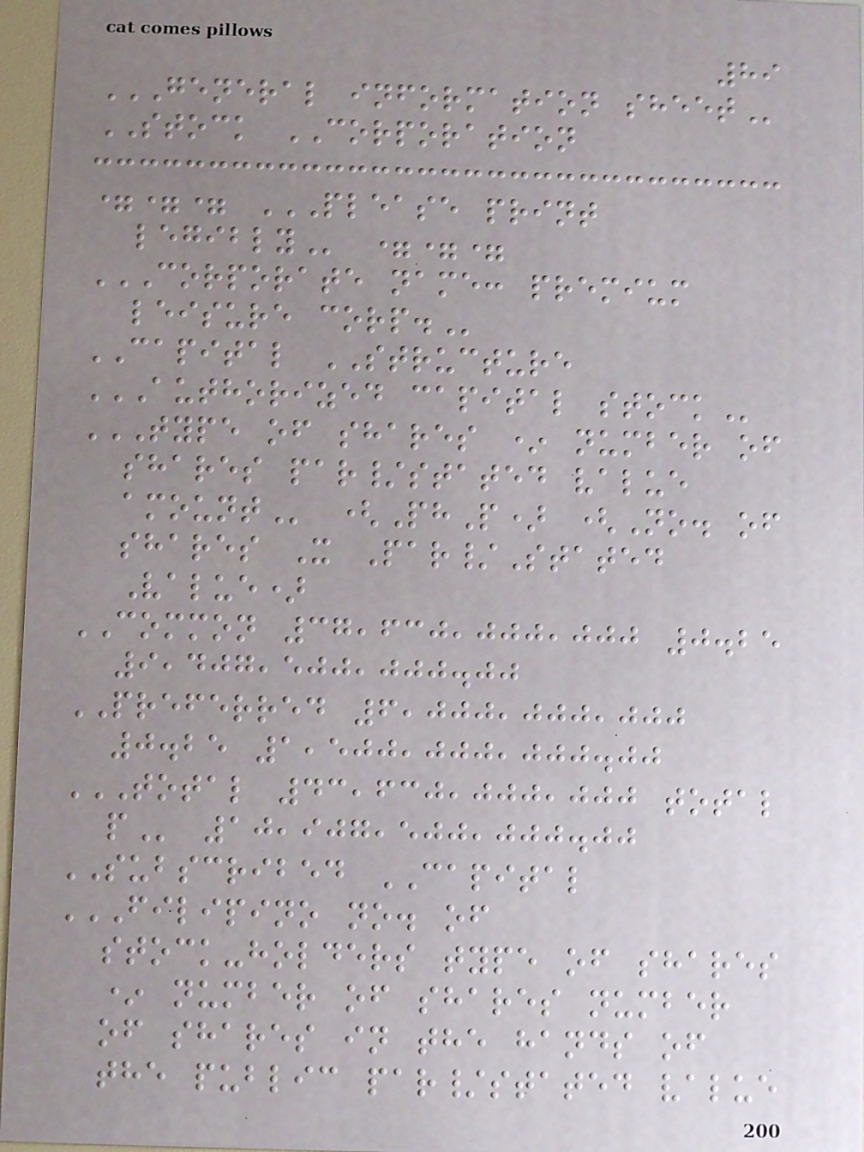89
GENERAL INFORMATION SHEET
STOCK CORPORATION
=== PLEASE PRINT
LEGIBLY ===
CORPORATE NAME: PREMIUM
LEISURE CORP.
CAPITAL STRUCTURE
AUTHORIZED CAPITAL STOCK
TYPE OF SHARES * NUMBER OF
SHARES PAR/STATED VALUE
AMOUNT (PhP) (No. of
shares X Par/Stated
Value)
COMMON 37,630,000,000 0.25
9,407,500,000.00
PREFERRED 6,000,000,000
0.25 1,500,000,000.00
TOTAL 43,630,000,000 TOTAL
P 10,907,500,000.00
SUBSCRIBED CAPITAL
FILIPINO NO. OF
STOCK-HOLDERS TYPE OF SHARES
* NUMBER OF SHARES NUMBER
OF SHARES IN THE HANDS OF
THE PUBLIC PAR/STATED VALUE
